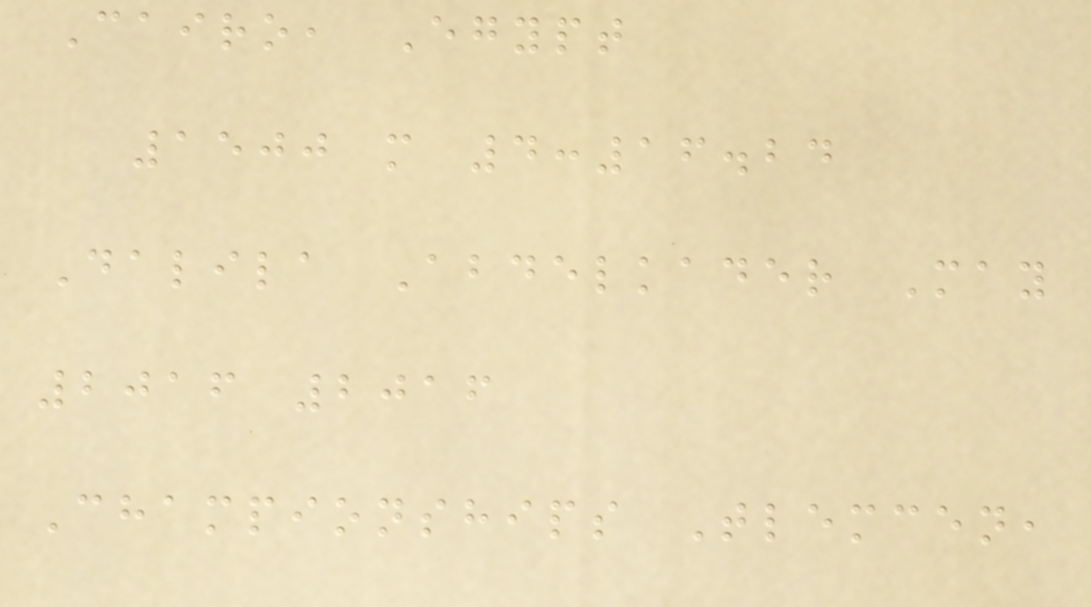Cairo, Egypt
1500 m 4:16.24
Dalila Abdelkader May
2016 2016
Championships Tlemcen,
